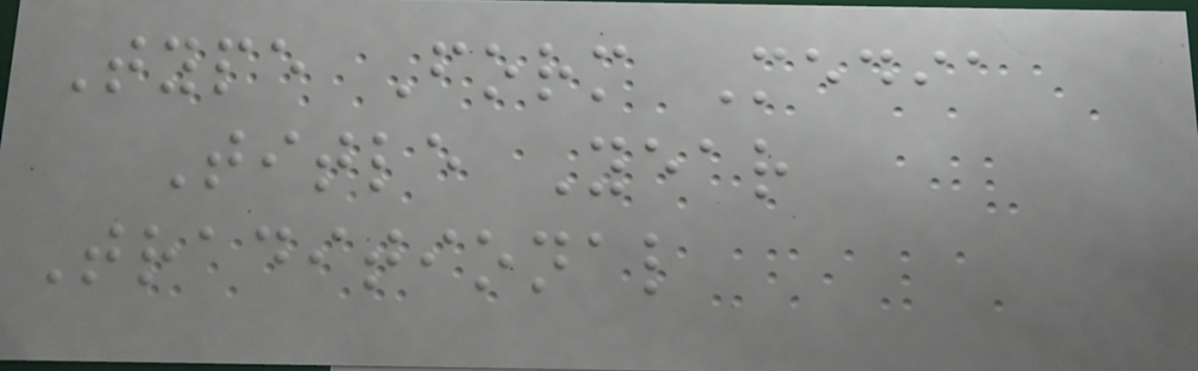Type Form Media
Title Year
Traditional
